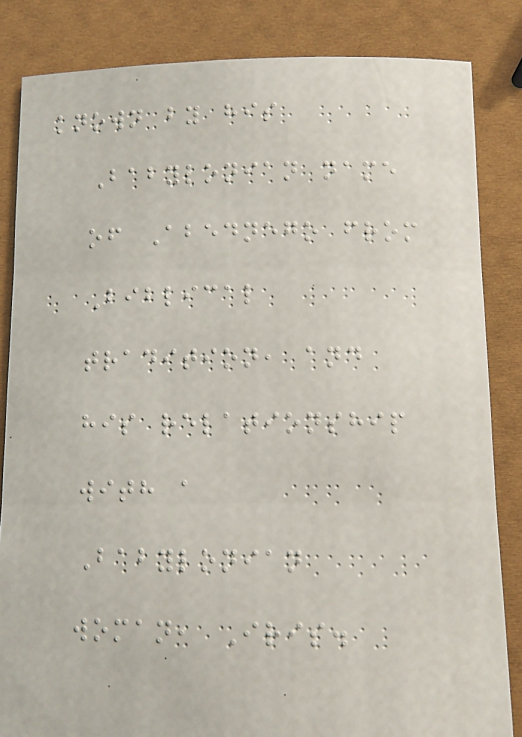known by his
Babylonian name
of Abednego from
Biblical
tradition, and
his relationship
with a
Babylonian
woman, Iris.
